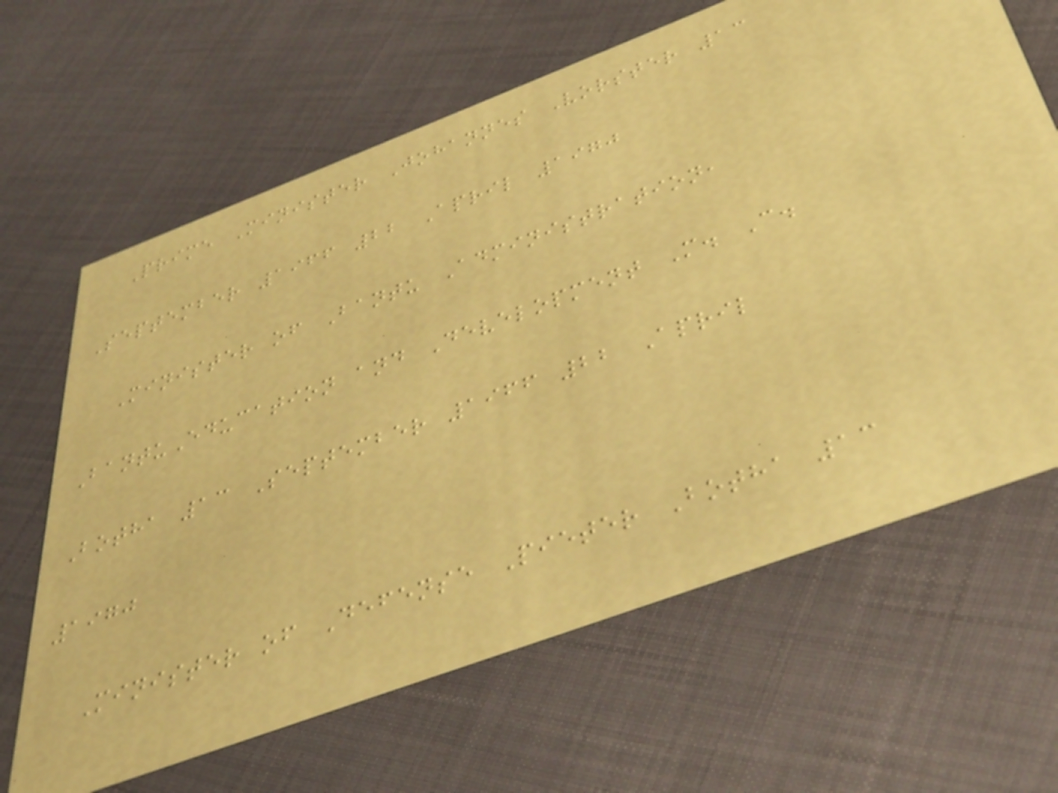Prime Minister Johannes Vorster 13
September 1966 22 April 1970
Minister of Bantu Administration,
BantuEducation and Development M. C.
Botha 13 September 1966 22 April
1970
Minister of Defense Pieter Botha 13
